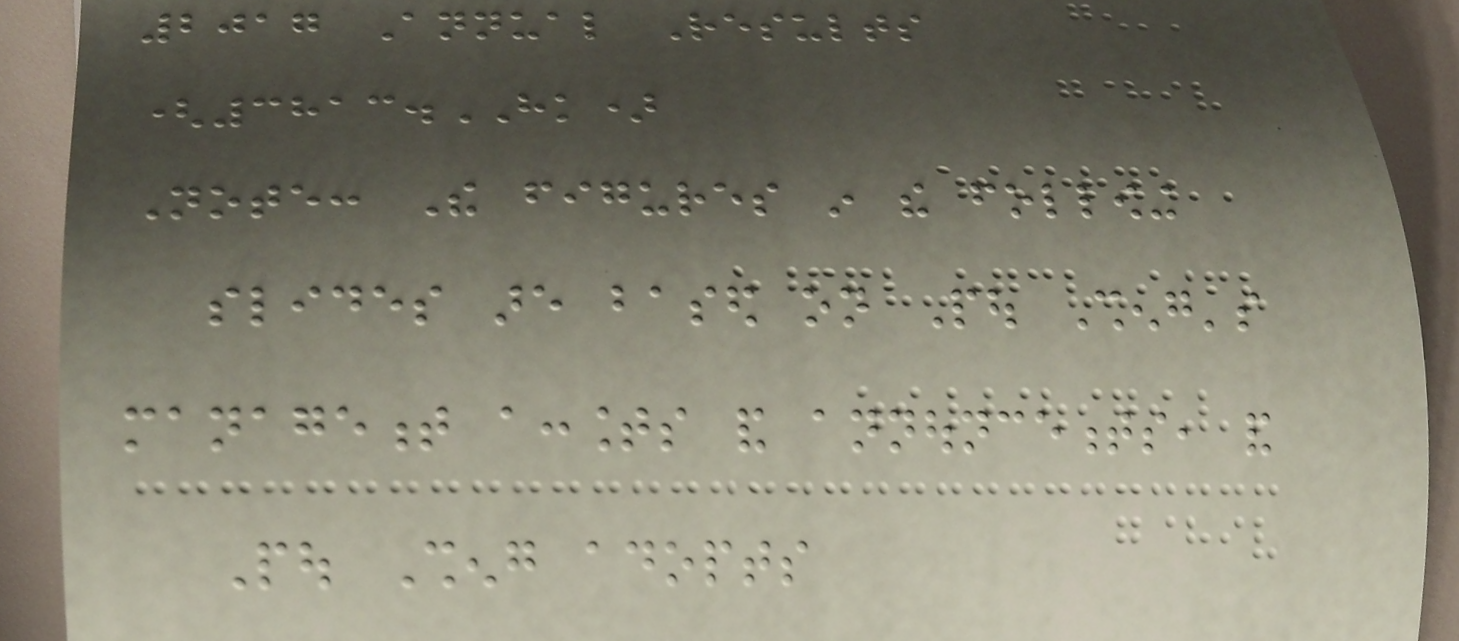2017 Annual Results
(3813.HK)
Note: The figures in the following
slides are based on Pou Sheng's
management accounts and announcements, and
Pou Sheng adopts
